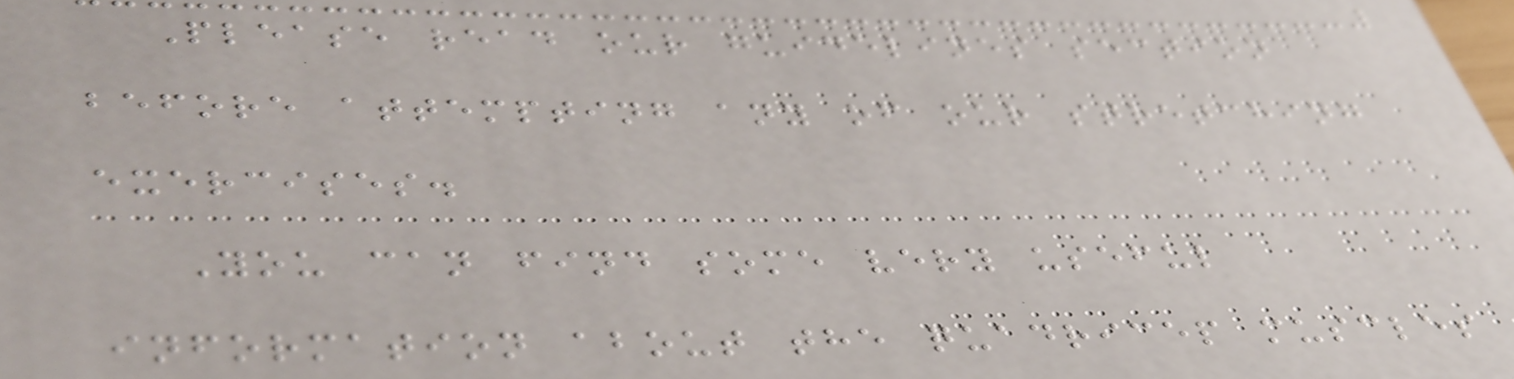Please read our guidelines section
before attempting any of our stretching
exercises.
You can find some very useful
information about the quadricep muscles
